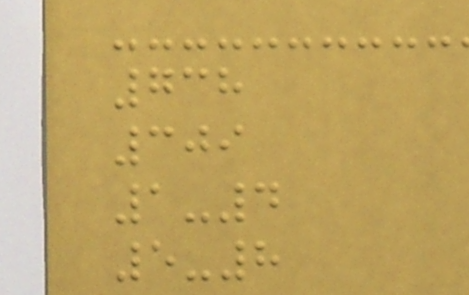738
309
1-4
5-8
